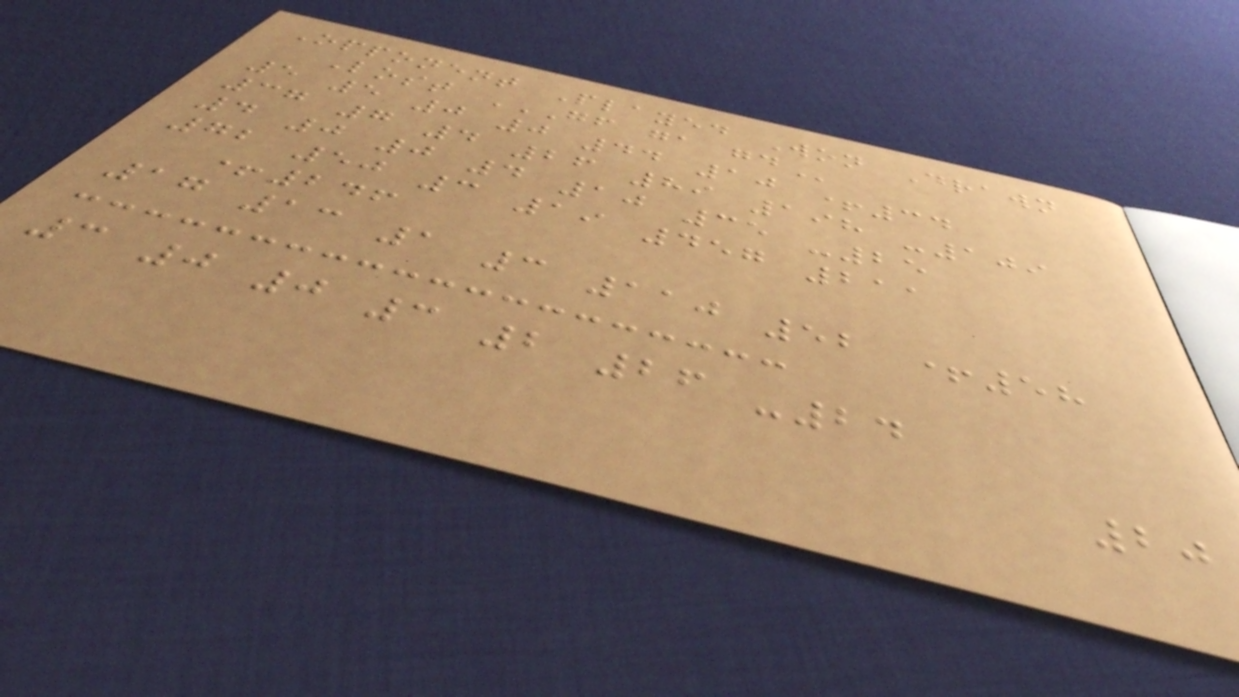Opponent Played Won Drawn
Lost GF GA GD
5 5 0 0 44 10 +34
37 7 4 26 89 198 -109
4 0 0 4 10 35 -25
72 50 3 19 457 211
+246
17 13 1 3 110 52 +58
3 0 0 3 2 26 -24
20
